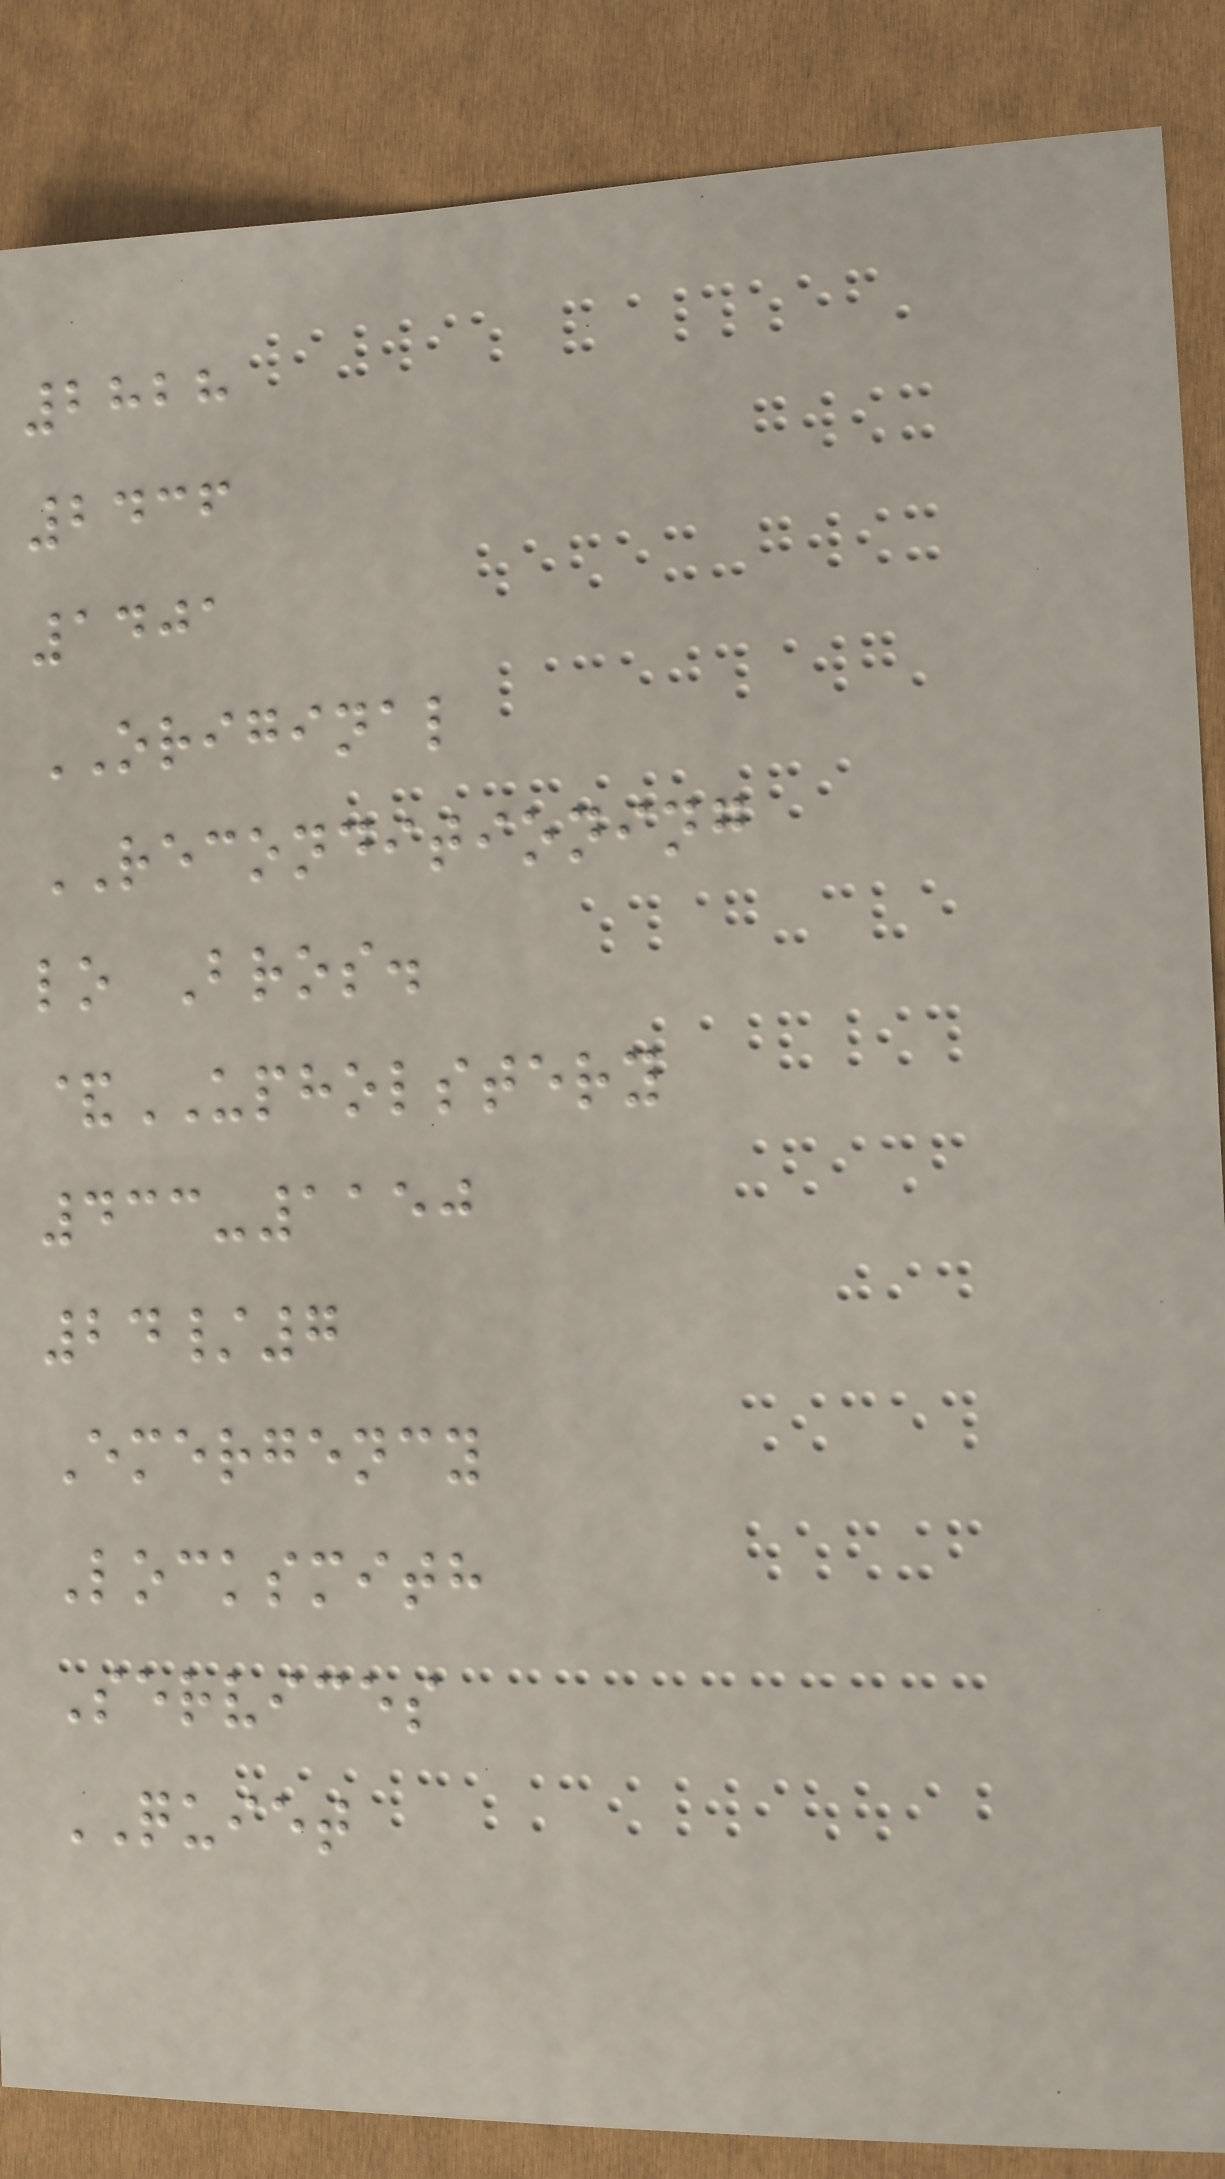2828
2436
1401
ORIGINAL
RECONDITIONING
lo Bros.
&UPHOLSTERY
433-1150
24/7
Emergency
Locksmith
Services
QUIET
